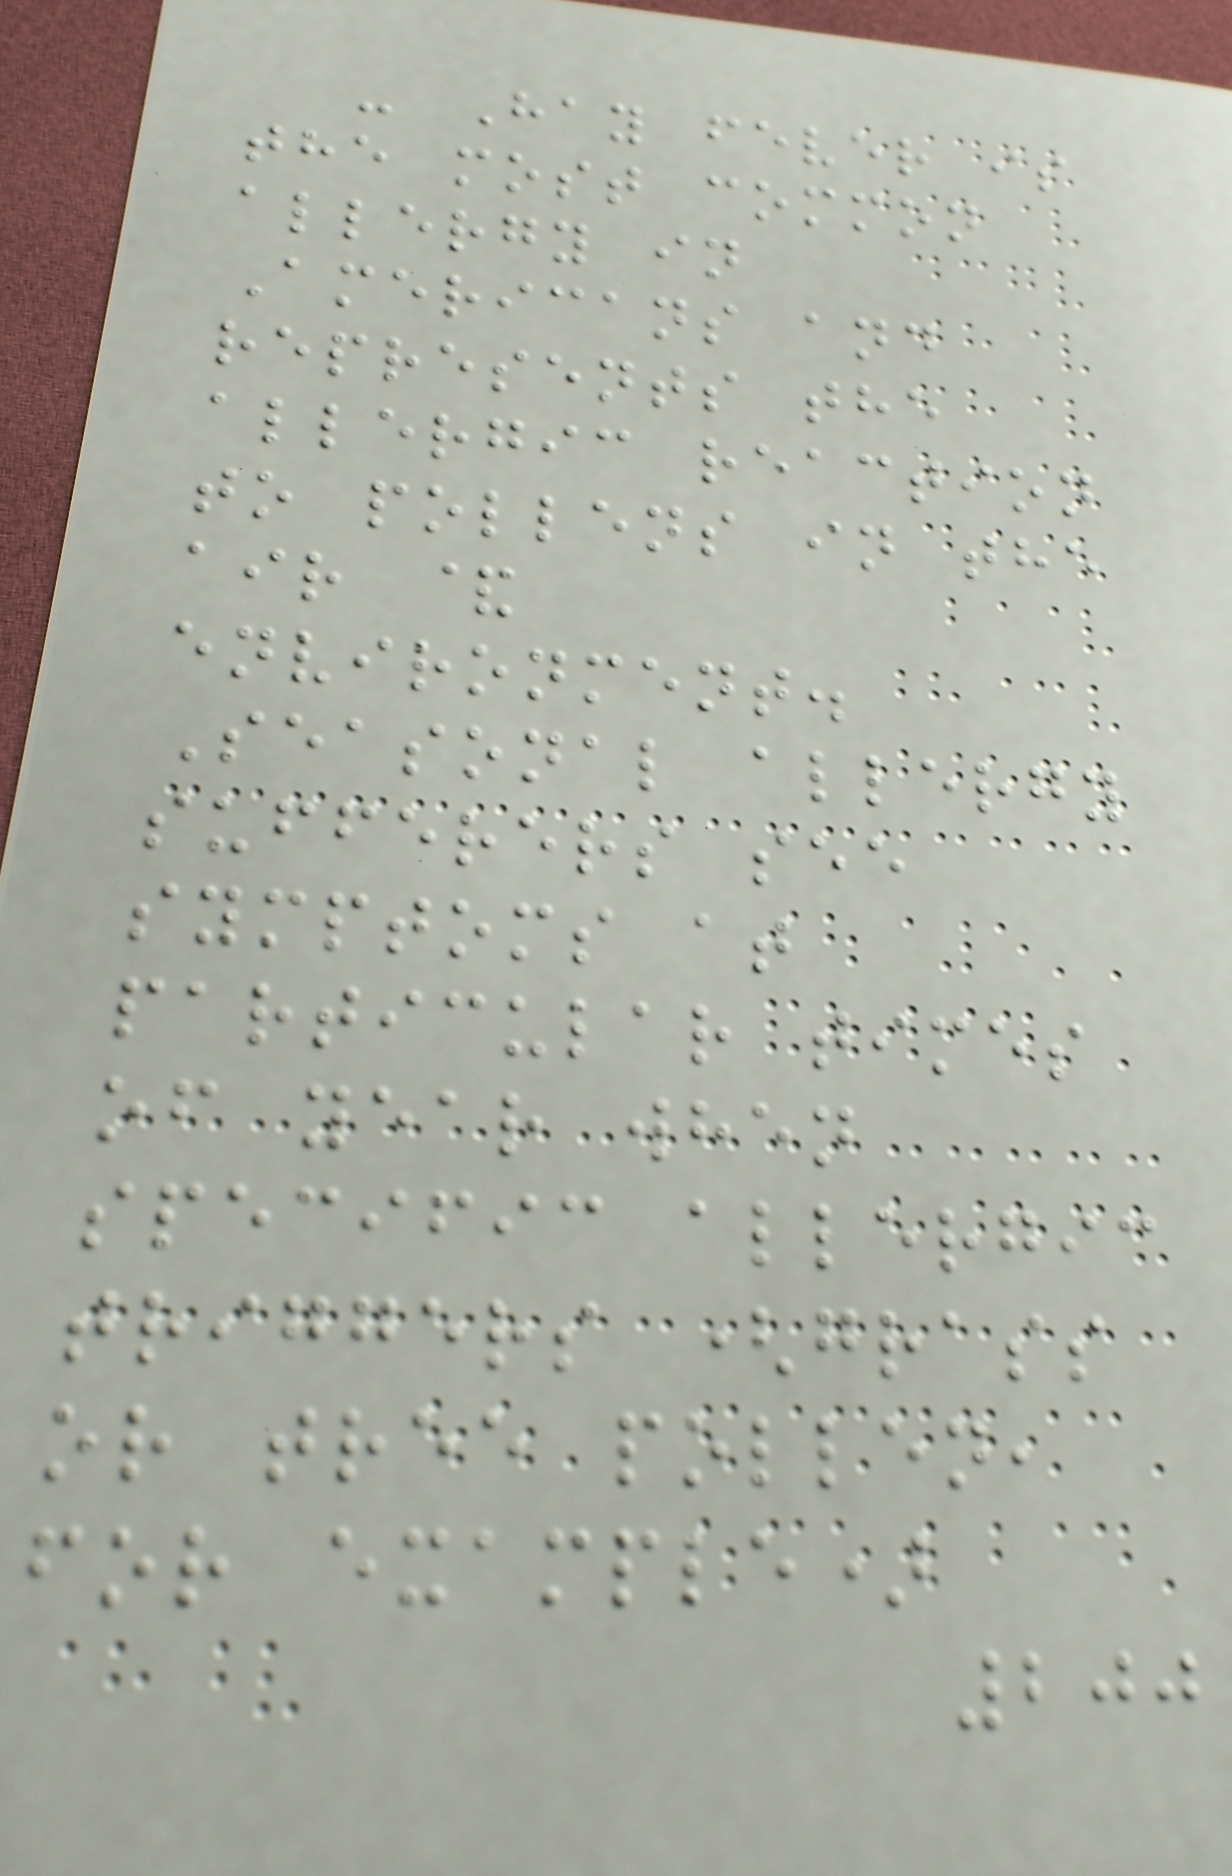- Hay fever is
the most common
allergy in
Americans and
represents the
allergic reaction
to pollens in the
air &
environment.
Seasonal allergy
sufferers see
symptoms at
particular times
of year when
specific allergic
triggers (grass
or tree pollen,
for example)
200
